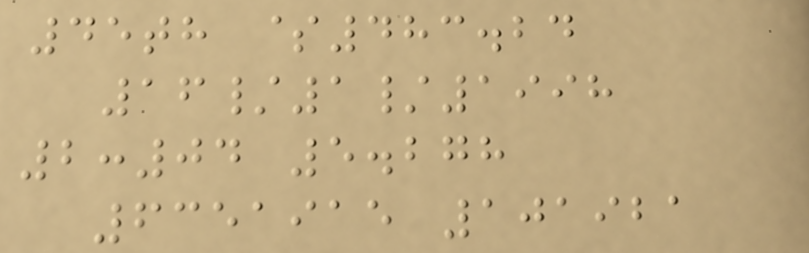45th $483.24
16/1/1998
2:04 5.278
6351915 101921
